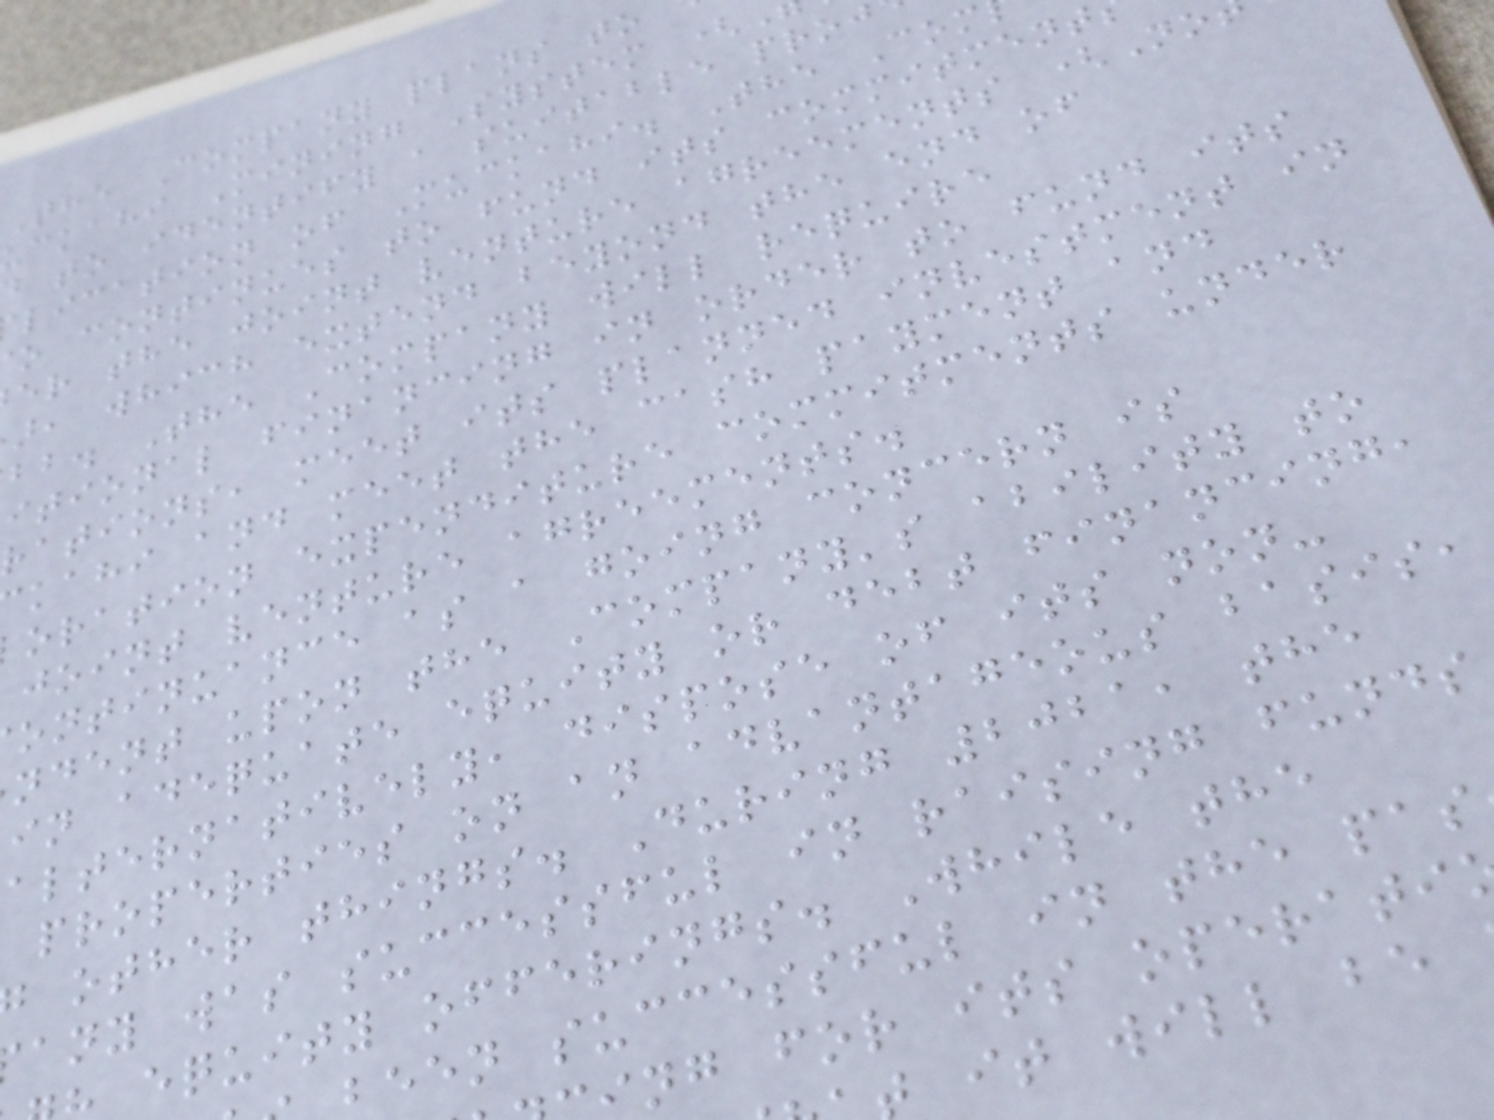The Company plans to
uckahi Mining System (
to identify a suitable proj
lication of Muckahi. The Com
o continues to fund its commitment
er the joint venture agreements (No
, which extend beyond the end of
bb. The Company will require
itional financing in order to fund its
rations, meet its planned investment in
kahi and meet the cash payment and
oration expenditure commitments under
joint venture agreements.
ontinuance as a going concern is
ndent upon the Company's ability to
in adequate equity or debt financing,
alternatively, dispose of its non-
properties on an advantageous basis,
other things. During 2021, the
any was successful in raising funds
equity offerings. While the
been successful in the pas
ng for its operati
